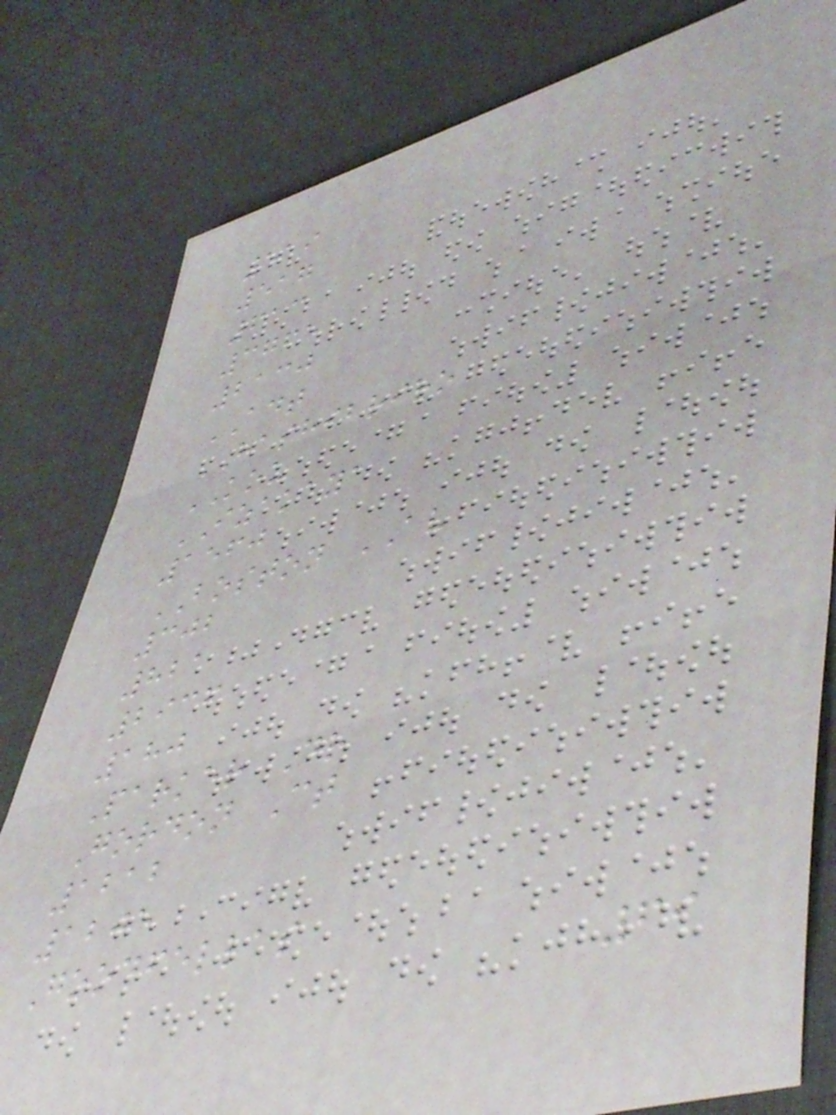519
517
613
3765
2130
ADT
HASHIBRIRO
KOU
IZAKAYA
1560
BOSTON AV
302
821
2936
180
Parker Dr
Gordon Ct
1212
1205
Goodfellas
69
